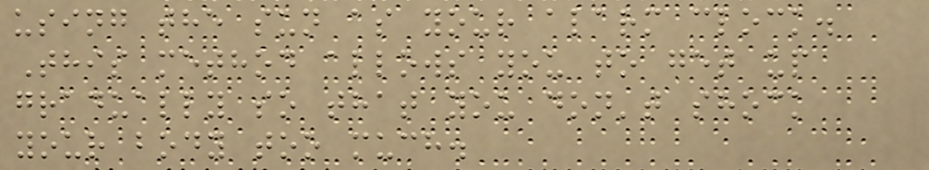using the sun as your alarm clock.
This method allows you to get up
gradually so that you don't shock
your body too much.
